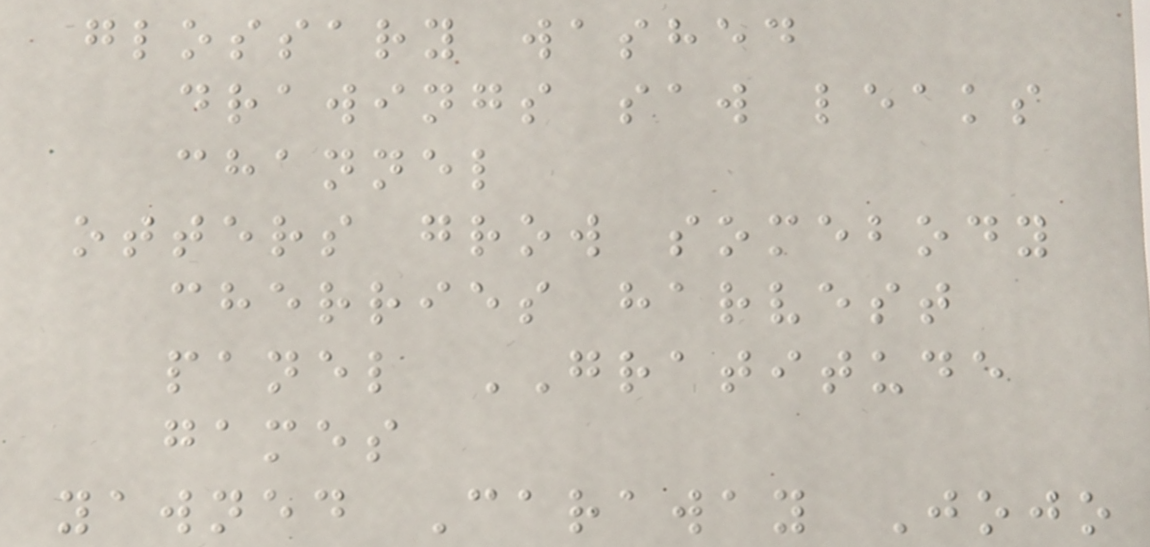glossary washed
drawings saw leaks
channel
otters grow somebody
cherries harvest
panel GRATITUDE
games
yawned Caraway Jojo
